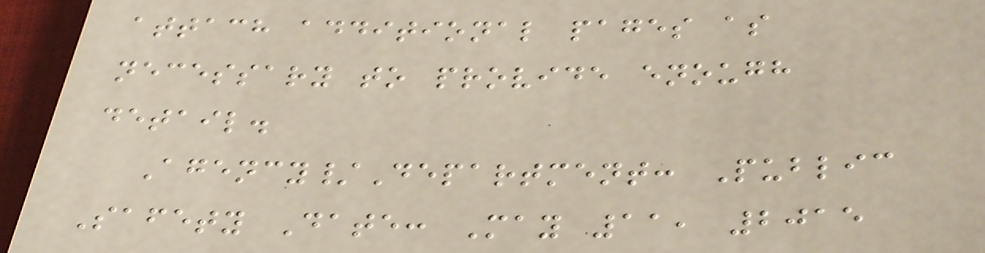attach additional pages as
necessary to provide enough
detail.
Agency/Department: Public
Safety Date: May 11, 2015
